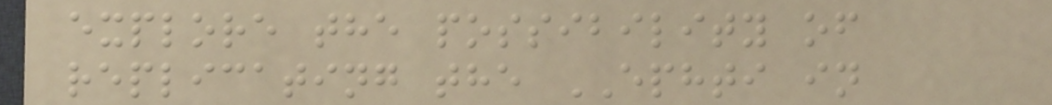explore the possibility of
replicating the EPHTI in
